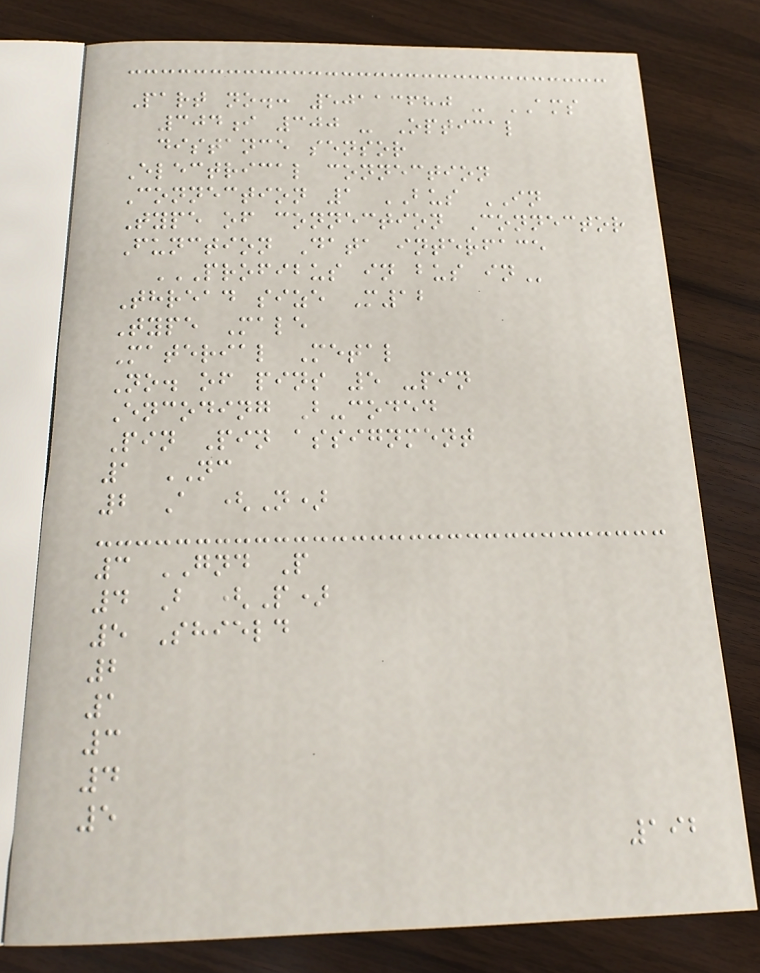Part no.: 50113680 - AMS
304i 300 - Optical
distance sensor
Electrical connection
Connection 1 BUS IN
Type of connection Connector
Function Data interface
PROFIBUS IN BUS IN
Thread size M12
Type Male
Material Metal
No. of pins 5 -pin
Encoding B-coded
Pin Pin assignment
1 NC
2 A (N)
3 GND P
4 B (P)
5 Shield
2
1
3
4
5
192
